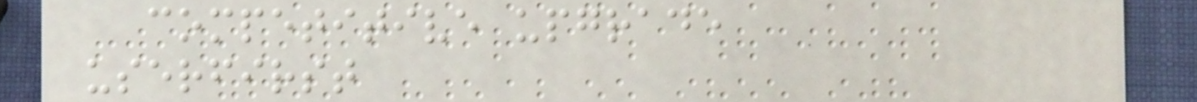competitive upgrade
userfirst
